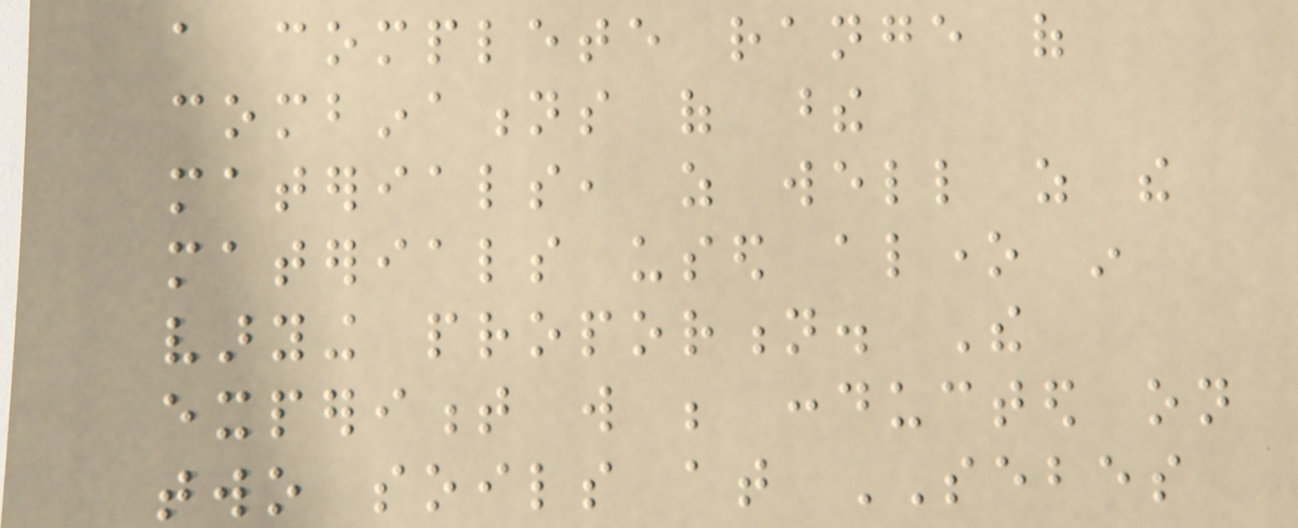a complete range of
combinations of these
materials, as well as the
materials used alone in
varying proportion. The
experiment will be conducted on
two soils at SEBES
